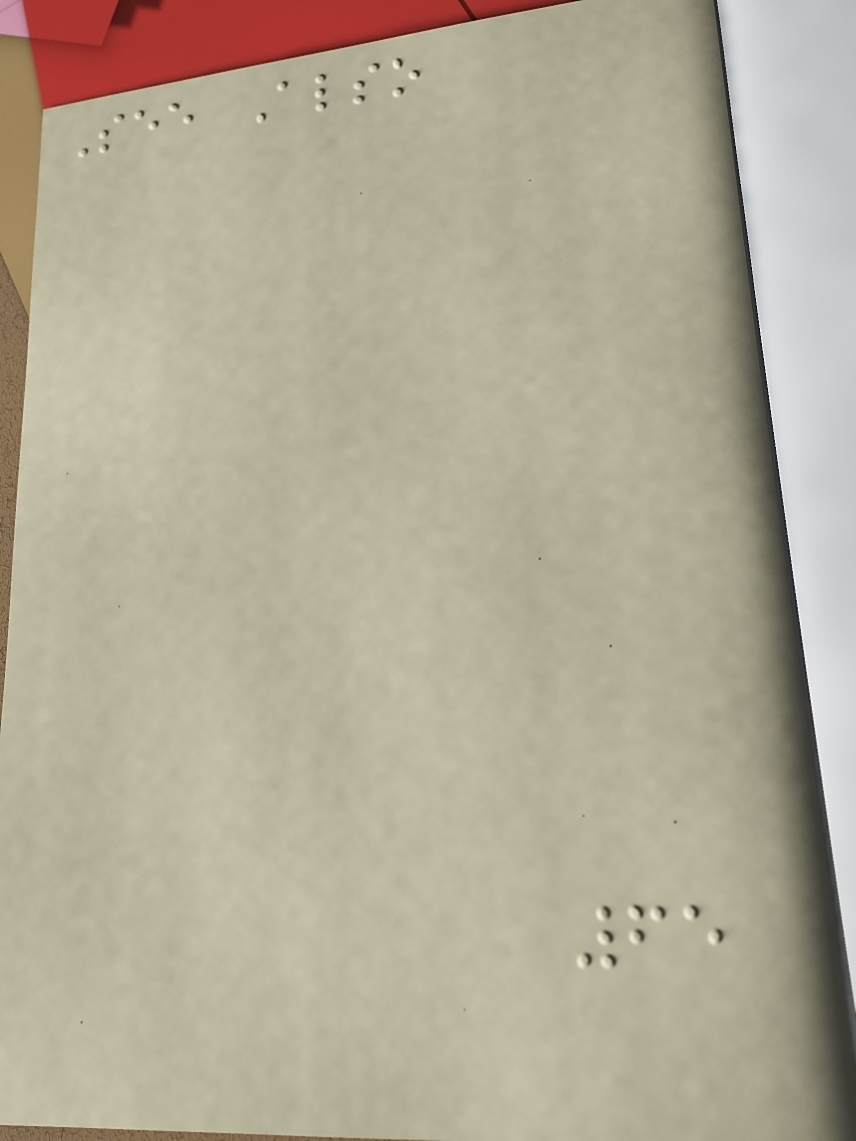See Also
65
